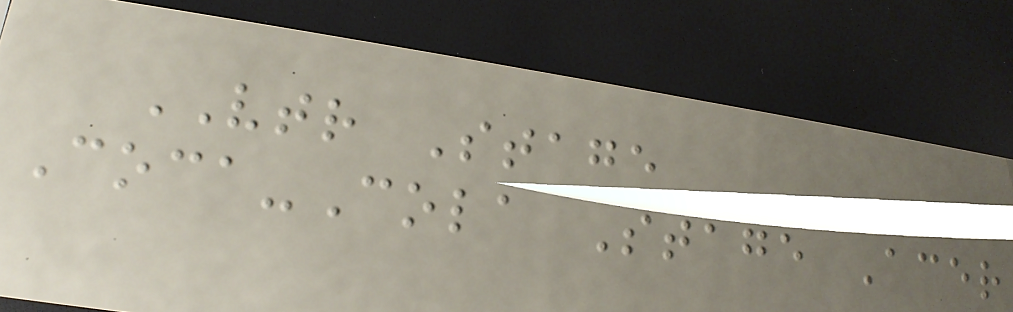VTR Stage
Coca-Cola Stage Acer
